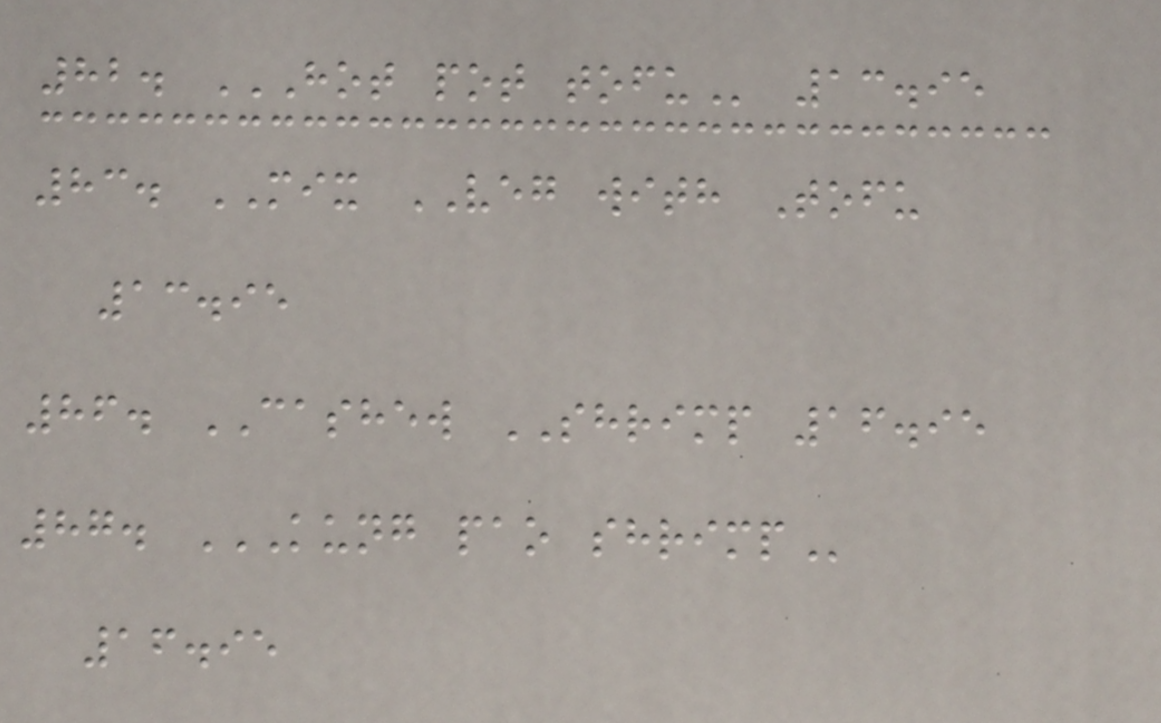82. HOT POT TOFU 13.95
83. MIX VEG with Tofu
13.95
86. CASHEW SHRIMP 16.95
87. KUNG PAO SHRIMP
16.95
